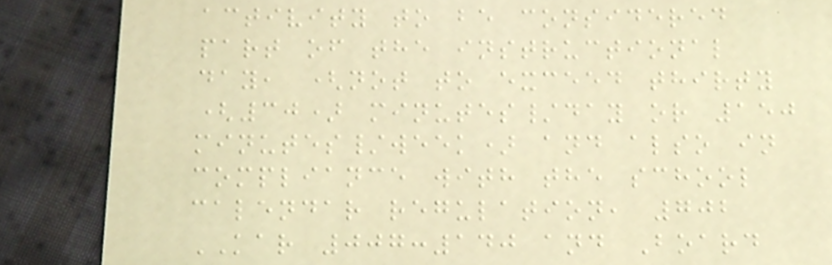activity to be considered
part of the instructional
day, (not to exceed thirty
(30) minutes/day or 150
minutes/week) and also in
compliance with the school
calendar regulation, 702
KAR 007:140 and Board
